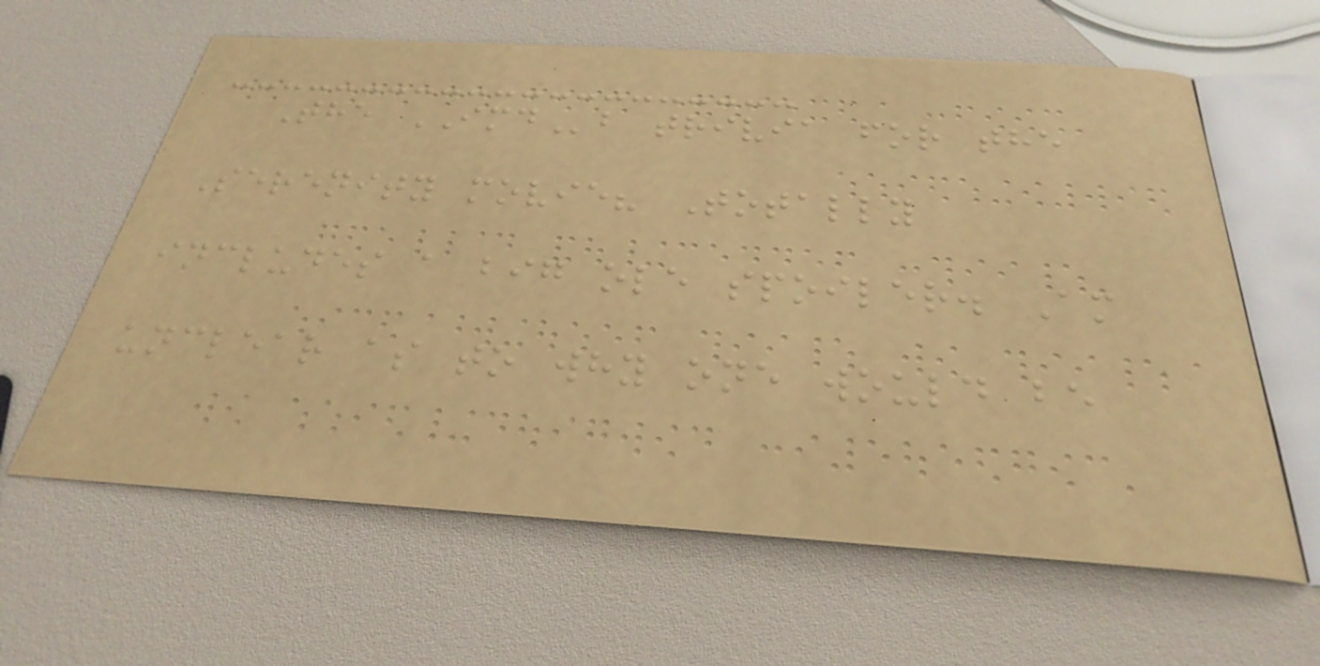The IMDb trivia for the
Serenity movie? Totally
includes a big ole spoiler. Am
unclear as to why one would be
